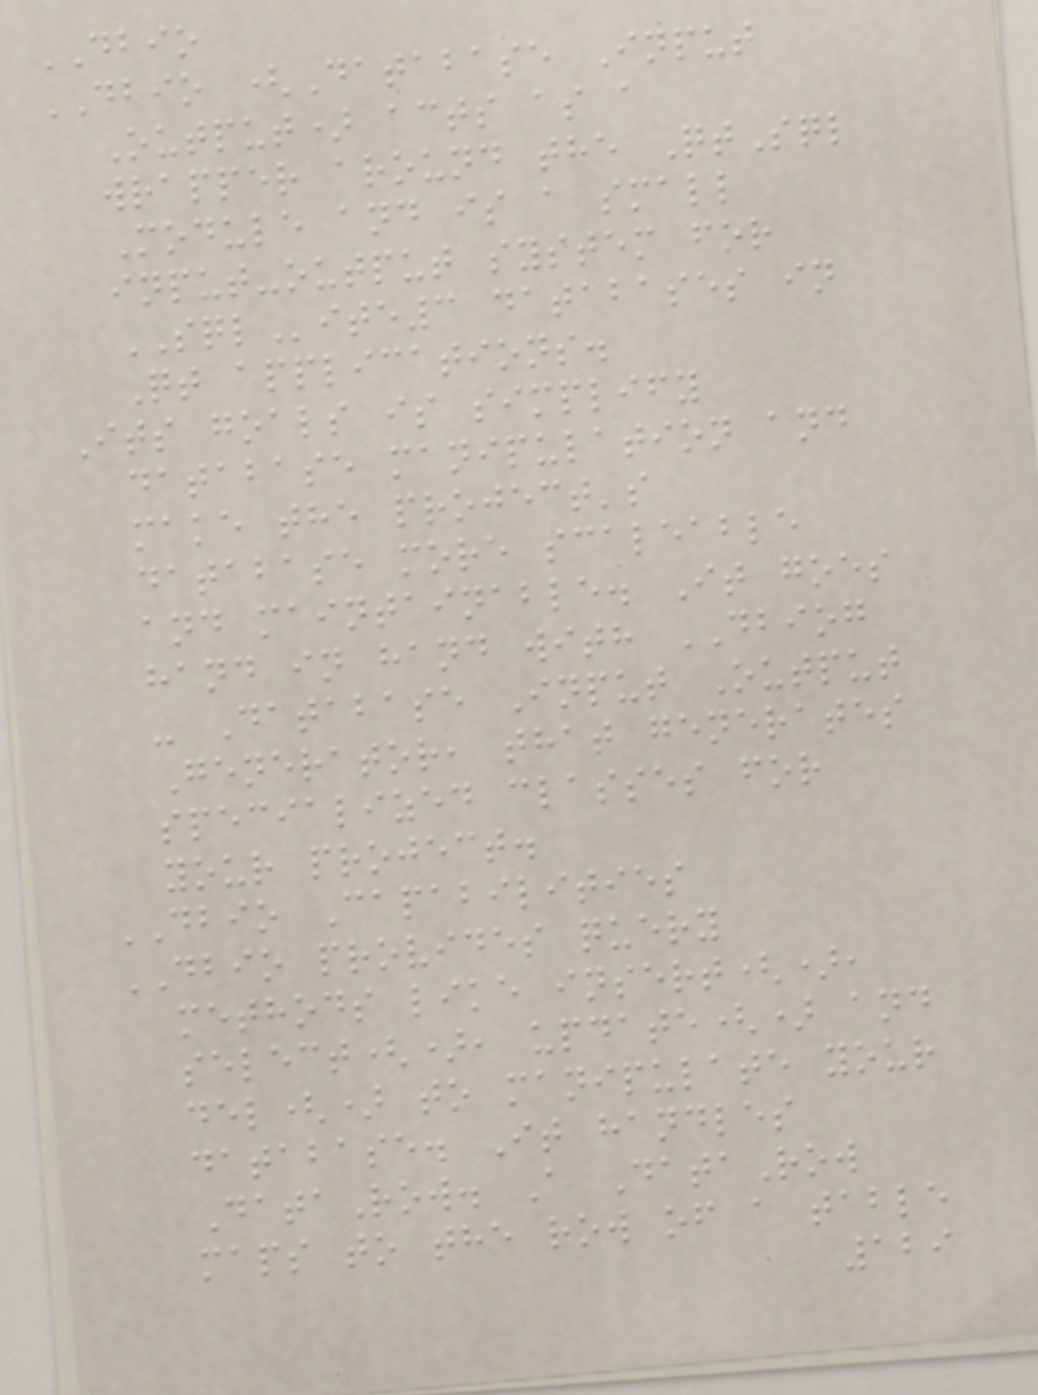DBIO
DBIO (Database Input
Output) acts as a
wrapper around the QtSql
Module and is a small
input-output system for
SQLite3 databases in
Qt applications.
Its goals is simplify
database manipulation and
make the project's
database more scaleable
and maintainable. It goes
hand in hand with DBIOG
- Database Input Output
Generator, that generates
specialized classes for
your project.
DBIO Capabilities
DBIO provides query
methods like insert(),
select(), update() and
del() to manipulate your
database. It handles
DataRow. A DataRow
maps to the row of a table
129
